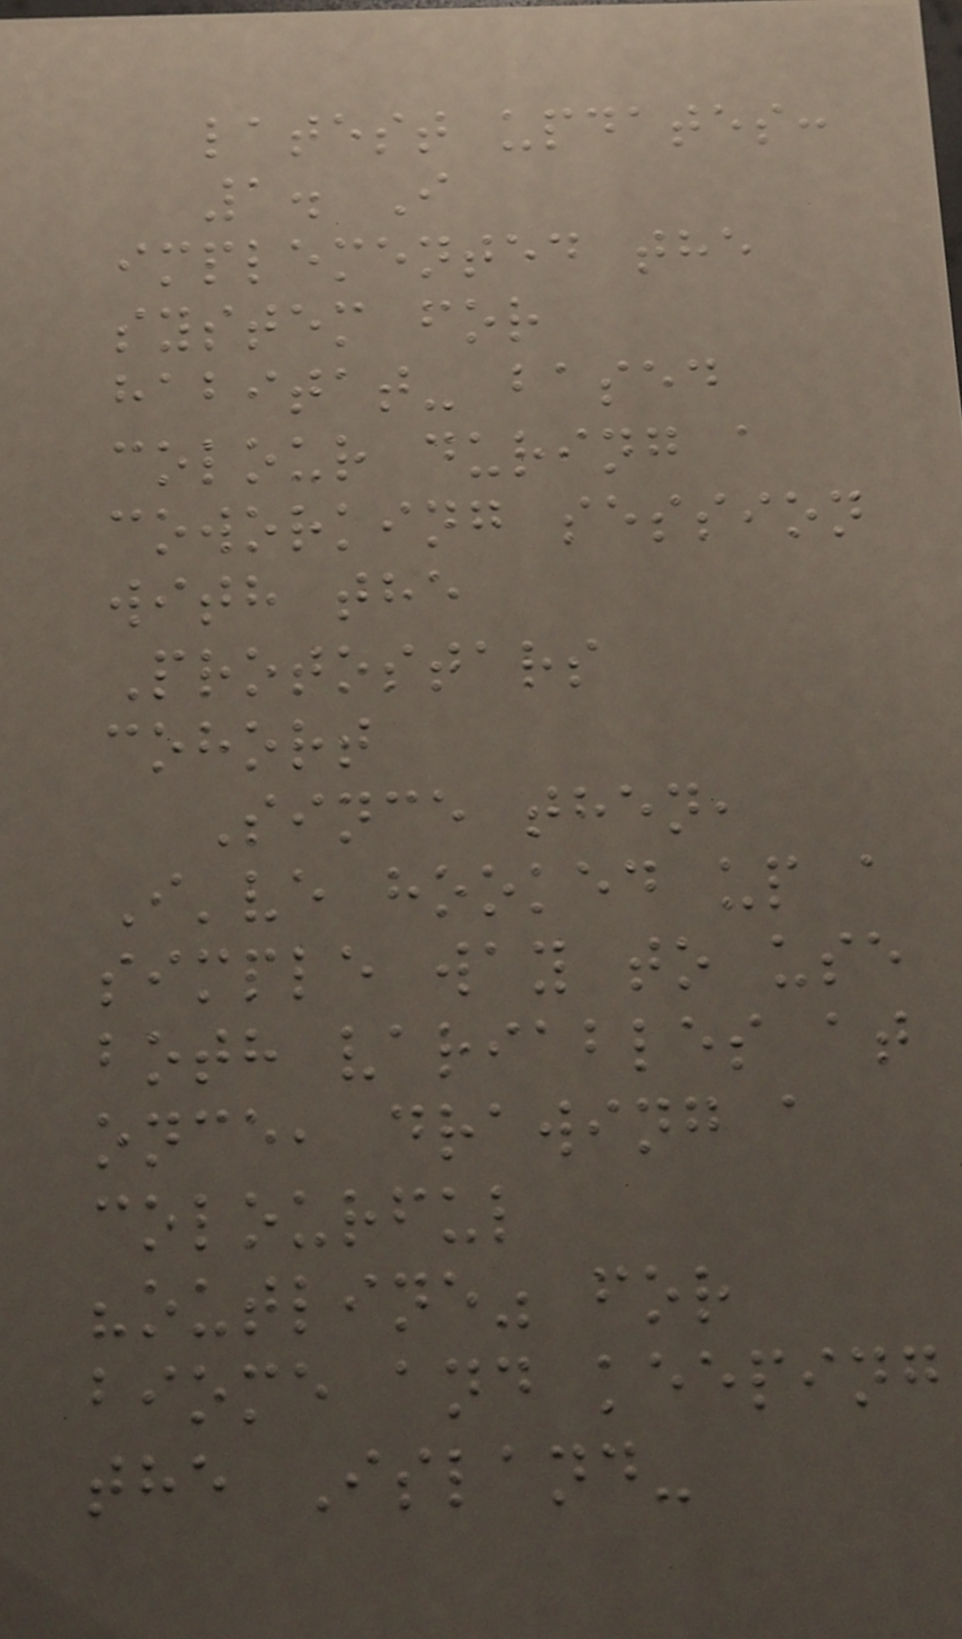latest updates:
1. I
implemented the
system for
habitat- based
colour during a
coworking session
with the
Protostars
cohort
Since then,
I've hooked up a
simple way to use
both variables at
once, drawing a
colourful
"outline" for
biome and keeping
the Island-
